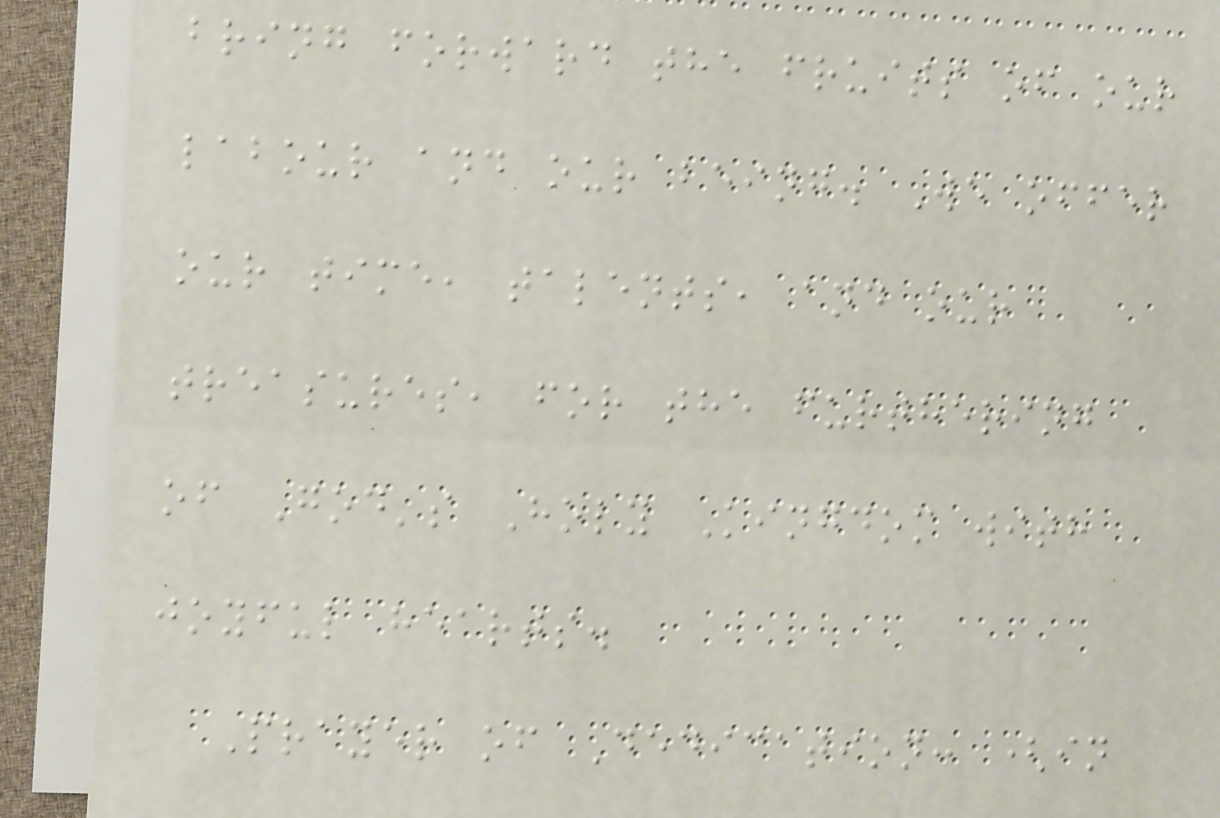bring forward the fruits of our
labour and our being. We offer
our time, talents, and our
treasures, for the furthering
of God's Holy Kingdom with
joyful hearts.
Prayer of Dedication: (in
